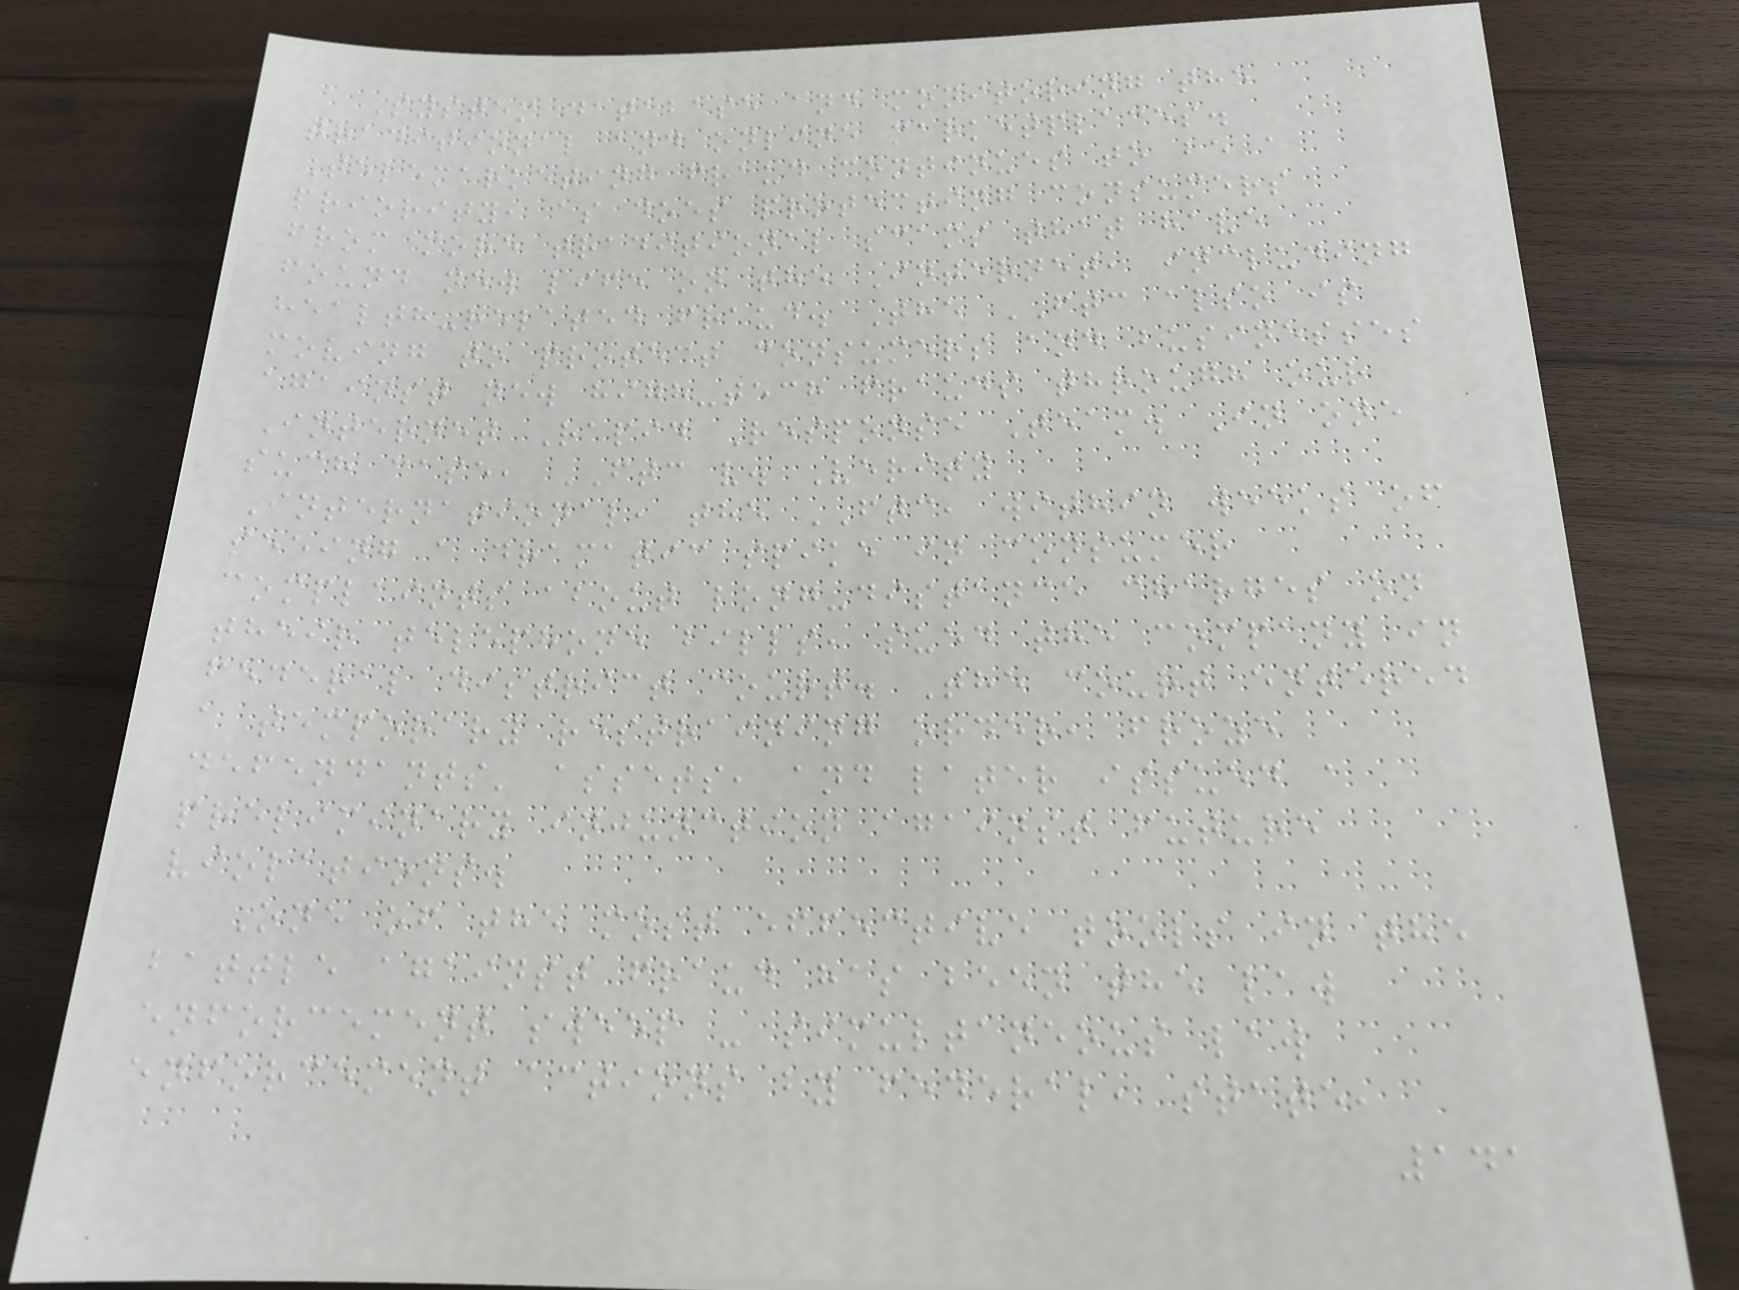System database and monitoring the
traditional and online marketplaces.
Telemarketing fraud continues to be a
priority, as does protecting consumers
from more traditional scams that have
found new life on the Internet, including
health-related fraud. The FTC also is
moving to protect consumers and businesses
against new high-tech frauds through our
Internet Rapid Response Team. In one
such case, FTC v. Verity
International, the FTC, within weeks of
seeing a dramatic spike in consumer
complaints about long-distance charges on
their telephone bills, sued the company in
federal district court. The court entered
a temporary restraining order, froze
defendants' assets, and later issued a
preliminary injunction against future
violations.
One of the most effective tools in the
battle against fraud has been the law
enforcement sweep - simultaneous law
enforcement actions by federal, state,
141
